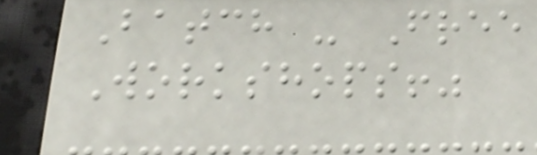Batch - Free
Workshops!"
